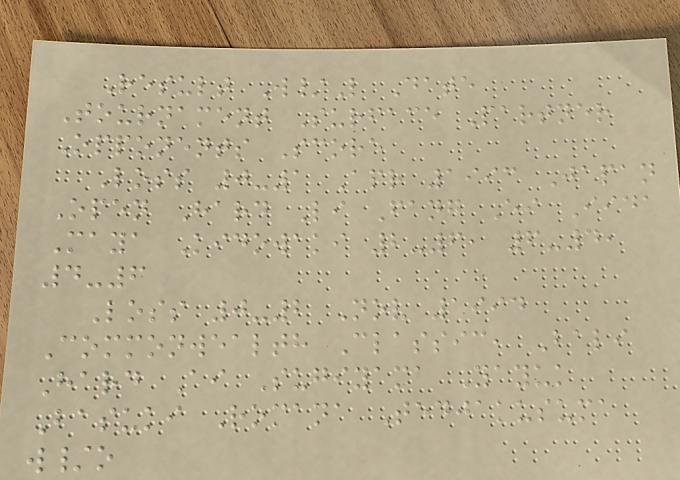Result W/L Date
Tournament Surface Partner
Opponents Score
Loss 0-1 Apr 1993 Japan
Open Hard Li Fang Ei Iida
Maya Kidowaki 2-6, 6-4,
4-6
Loss 0-2 Nov 1994
Commonwealth Classic, Bali
Hard Ai Sugiyama Yayuk
Basuki Romana Tedjakusuma
w/o
